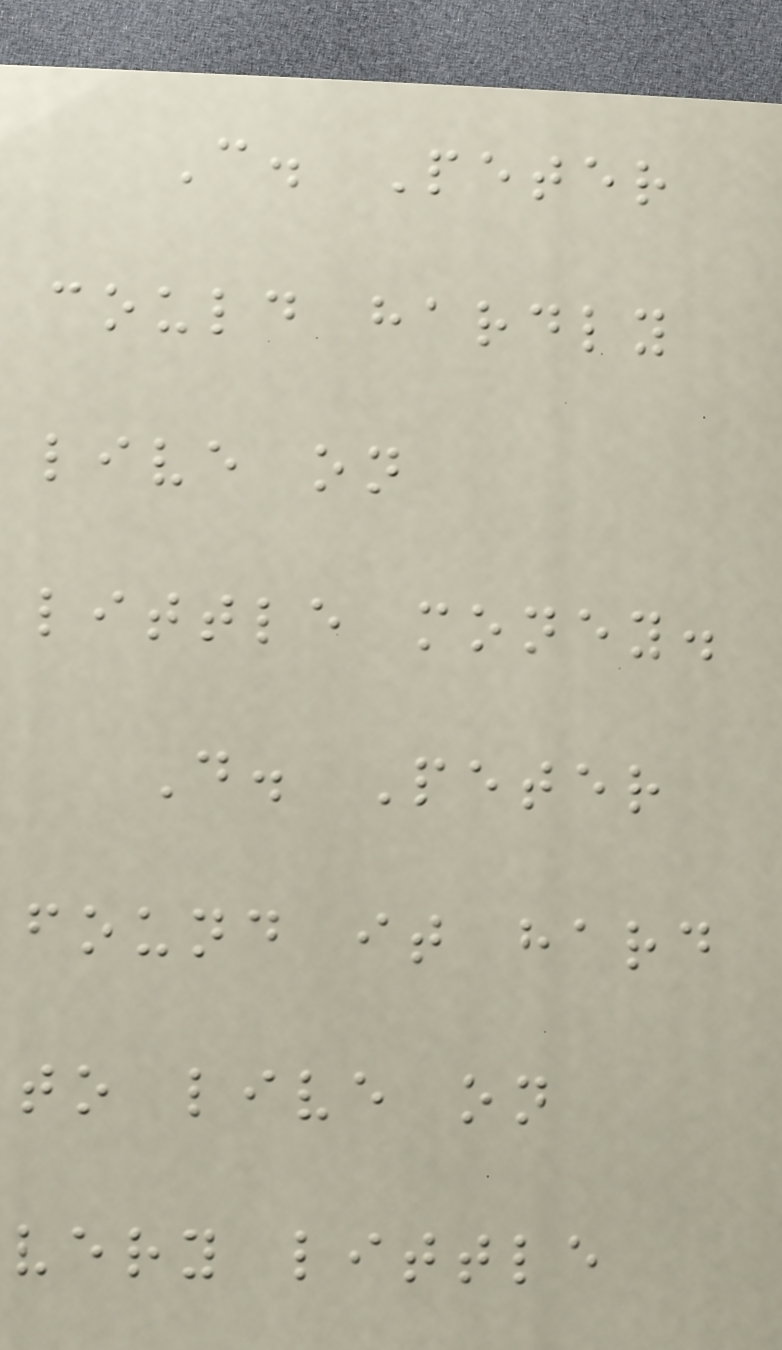C. Peter
could hardly
live on
little money.
D. Peter
found it hard
to live on
very little
